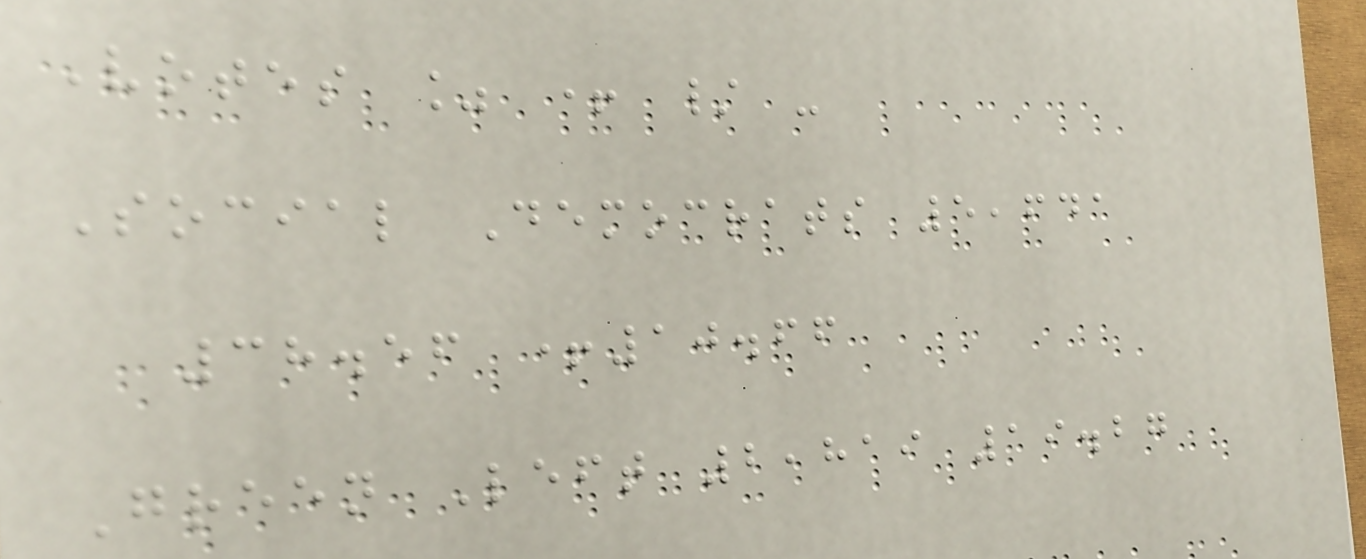Votes % + / -
Social Democrats 5,641
38.56 +10.66
Green Left 2,819 19.27
